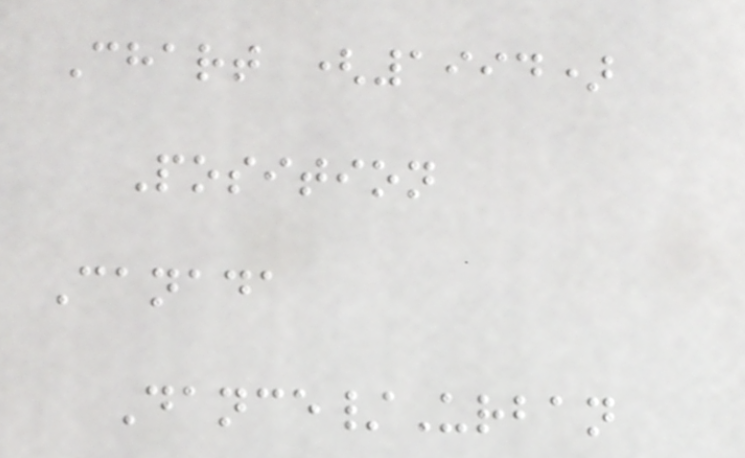Chart (1994)
Position
Canada
Dance/Urban
